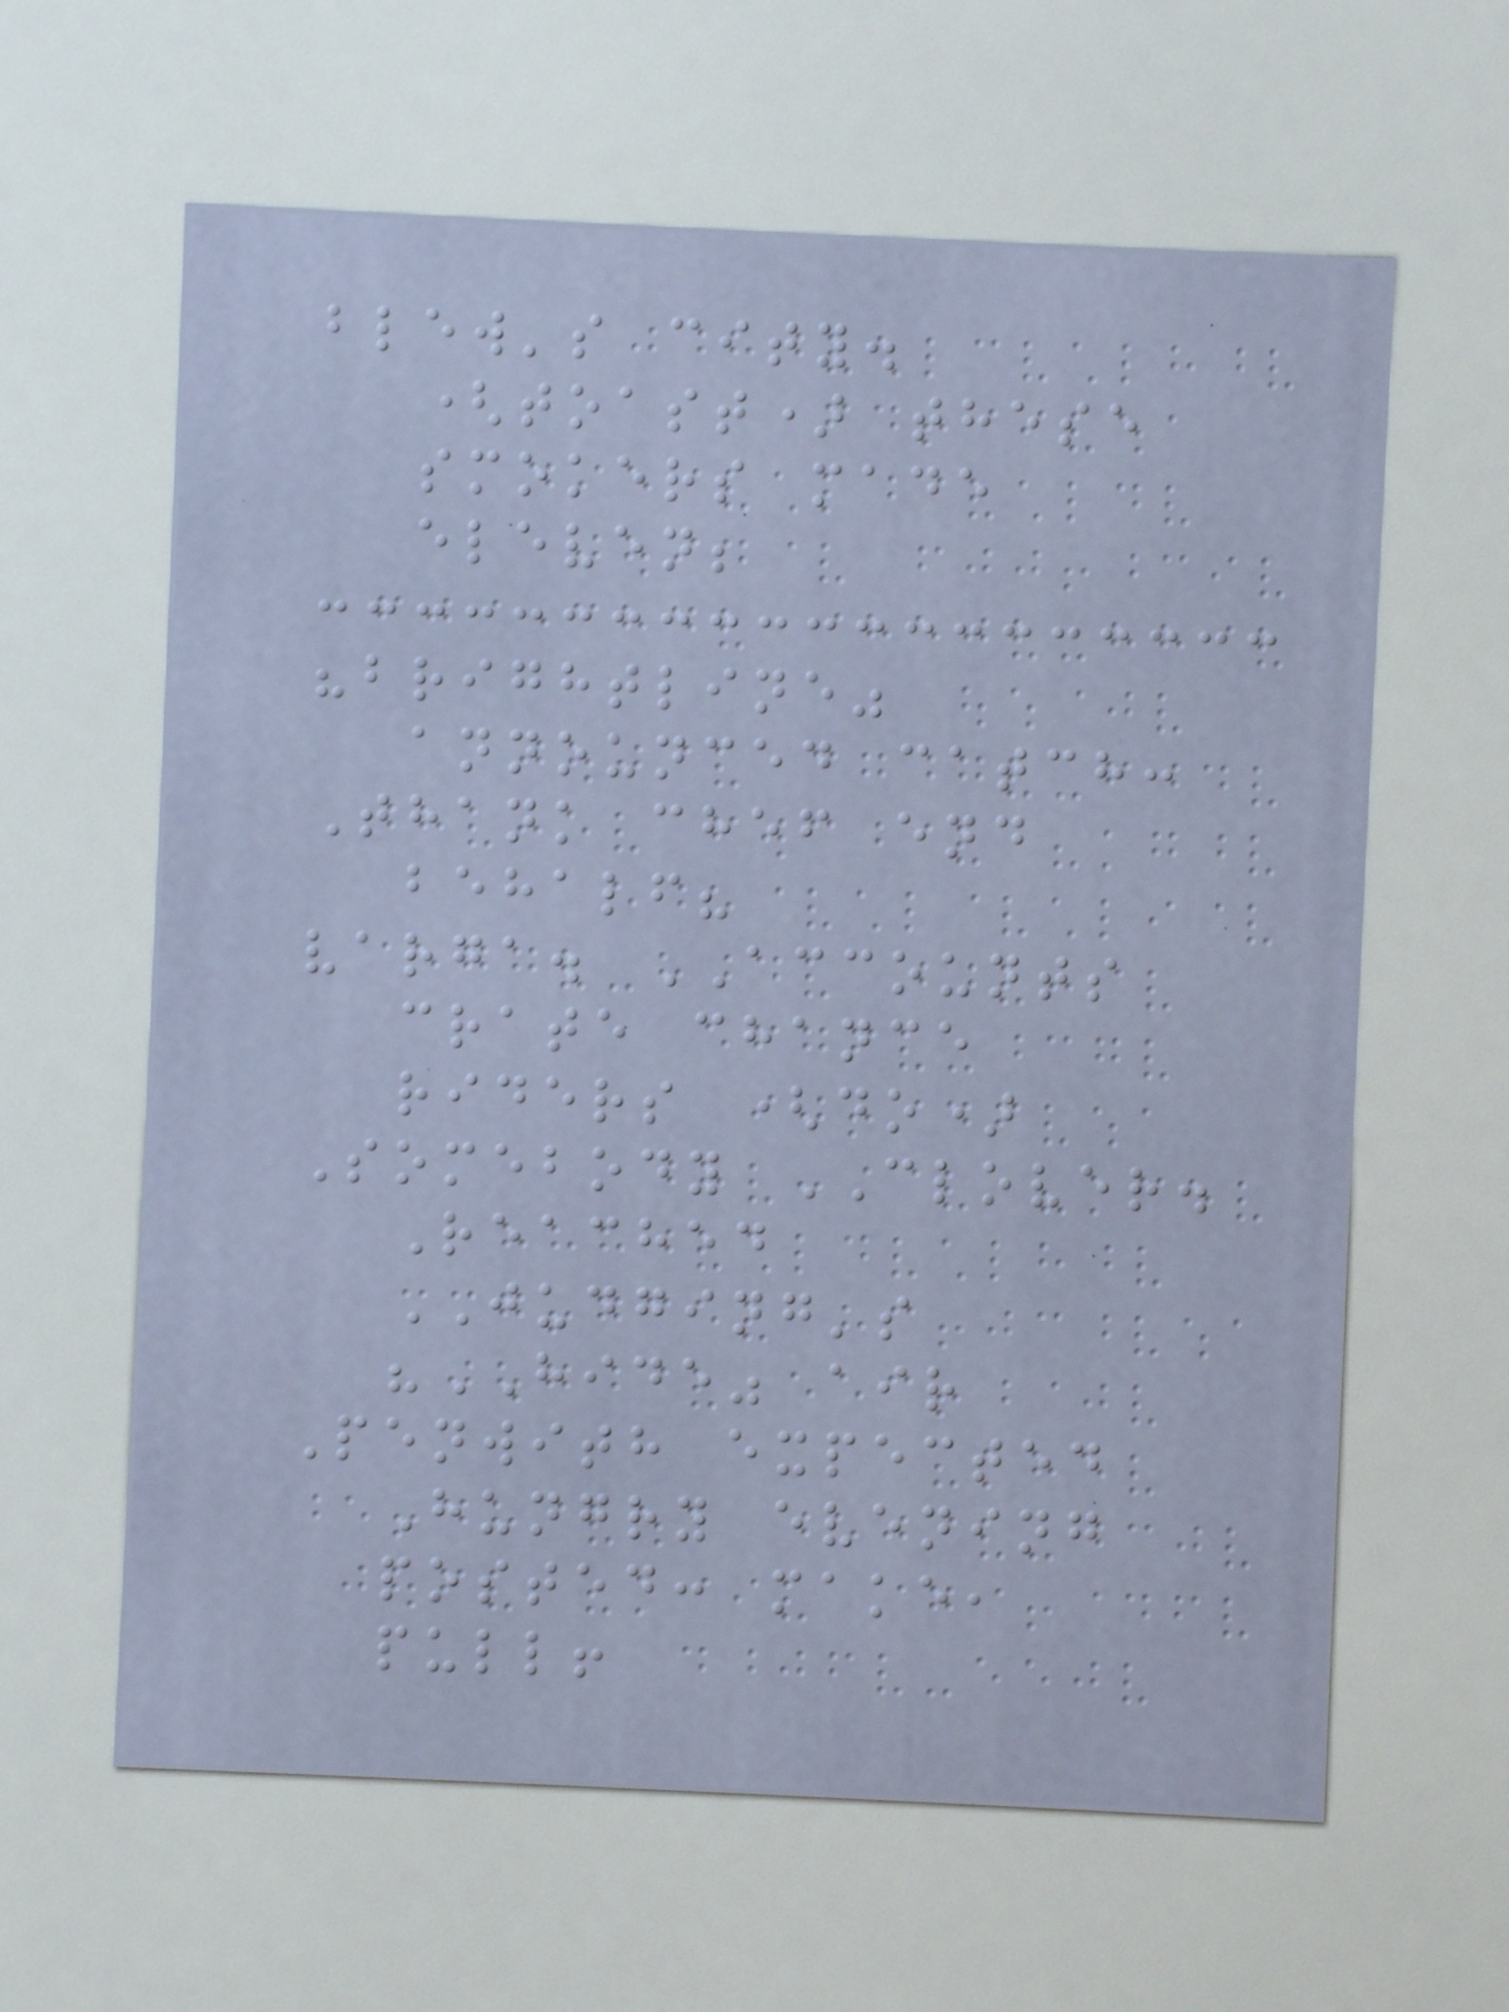blew's city.
(toast) these
smokers made
eleven;
"brightline"
announced catch:
Thank chef end
behalf?
varga. ACCOUNTS
crate chance
riders (do)
Somebody CLOVER.
Reached
JUDGING's
"HIDE" air
Penwith expected
Hungry evening
posted: make,
pull!
